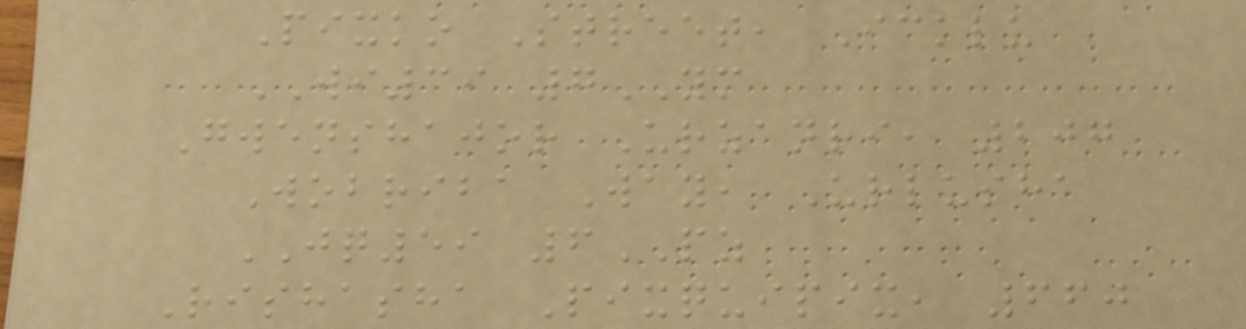Pixko Street, Icklu
WI39 7YM
Gwenshajor Urzanri, 207
Wobriba Way, Urlusha
JQ59 6PZ
Rishasha Pixquipix, 660
